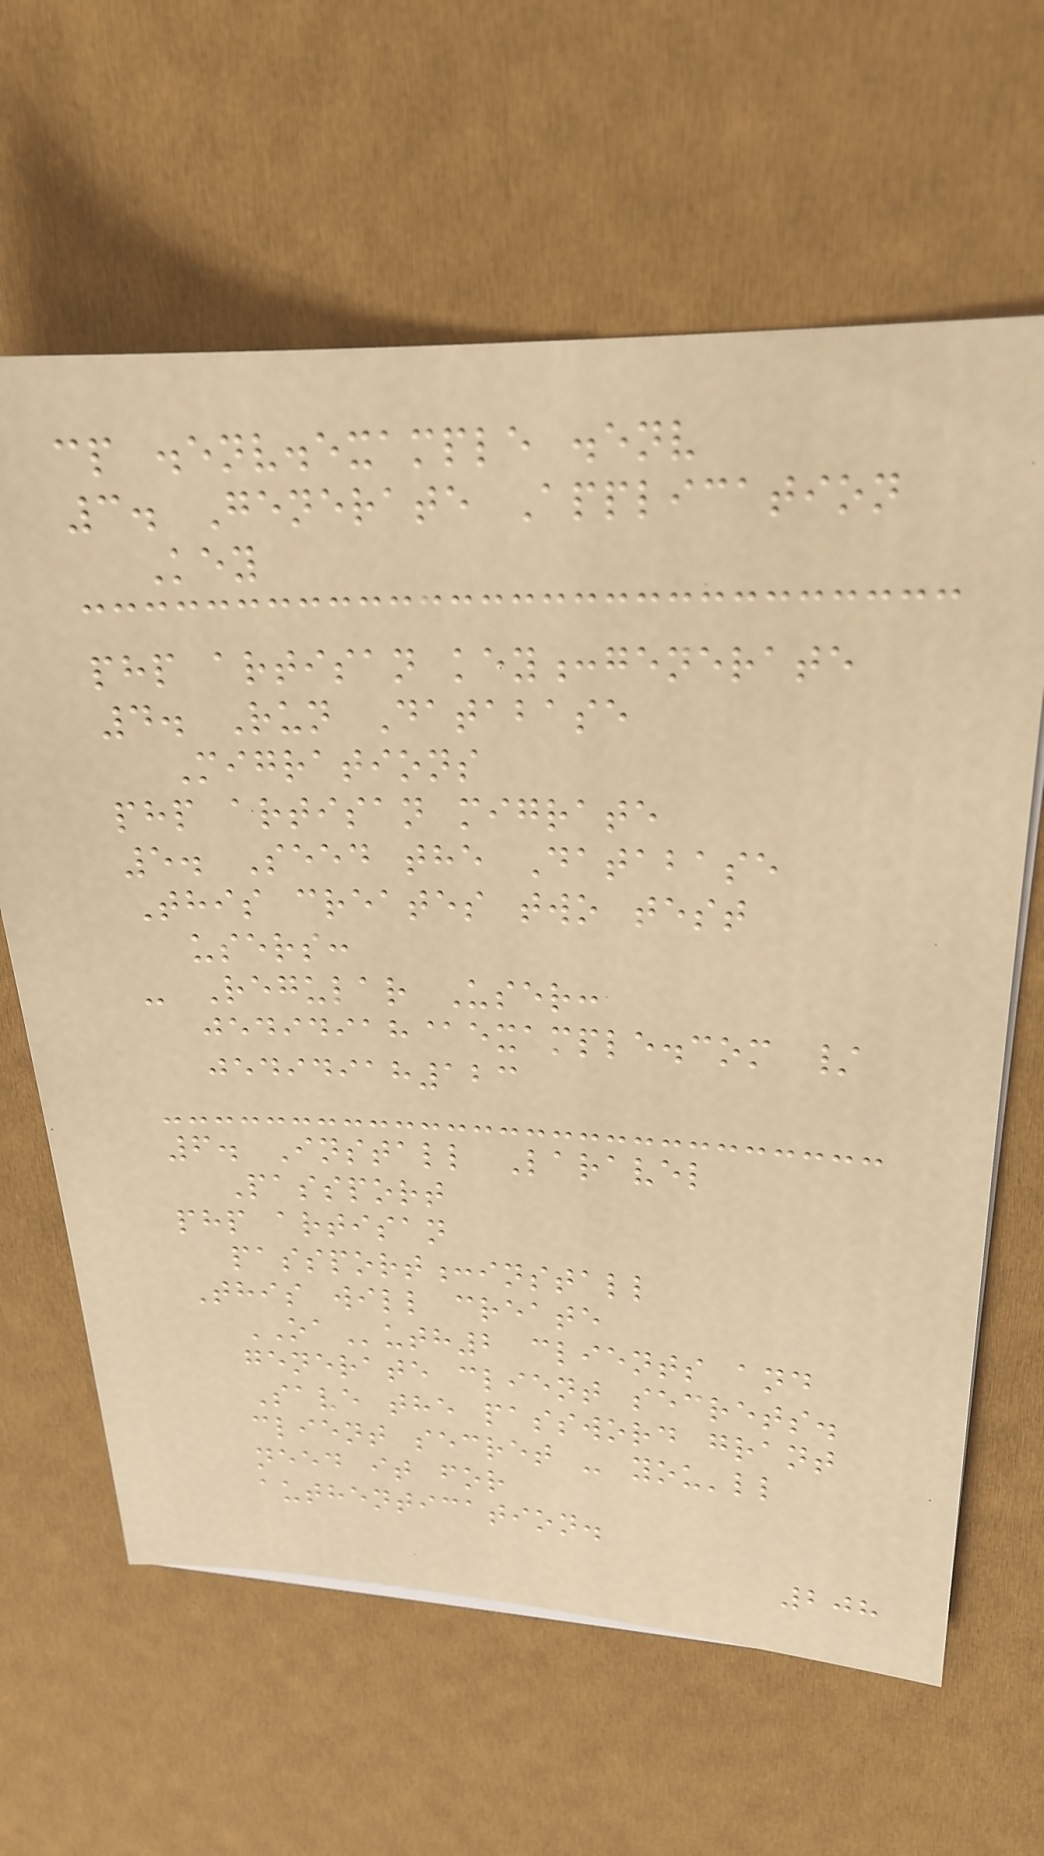cp .env.example .env
3. Generate Application
Key
php artisan key:generate
4. Run Database
Migrations
php artisan migrate
5. Seed the Database
This creates two test
users:
- Regular User:
jedidiah@example.com /
jedidiah123
6. Install Laravel
Passport
php artisan
passport:install
This will create
OAuth2 clients and
generate client secrets.
Save the password grant
client secret - you'll
need it for
authentication.
208
